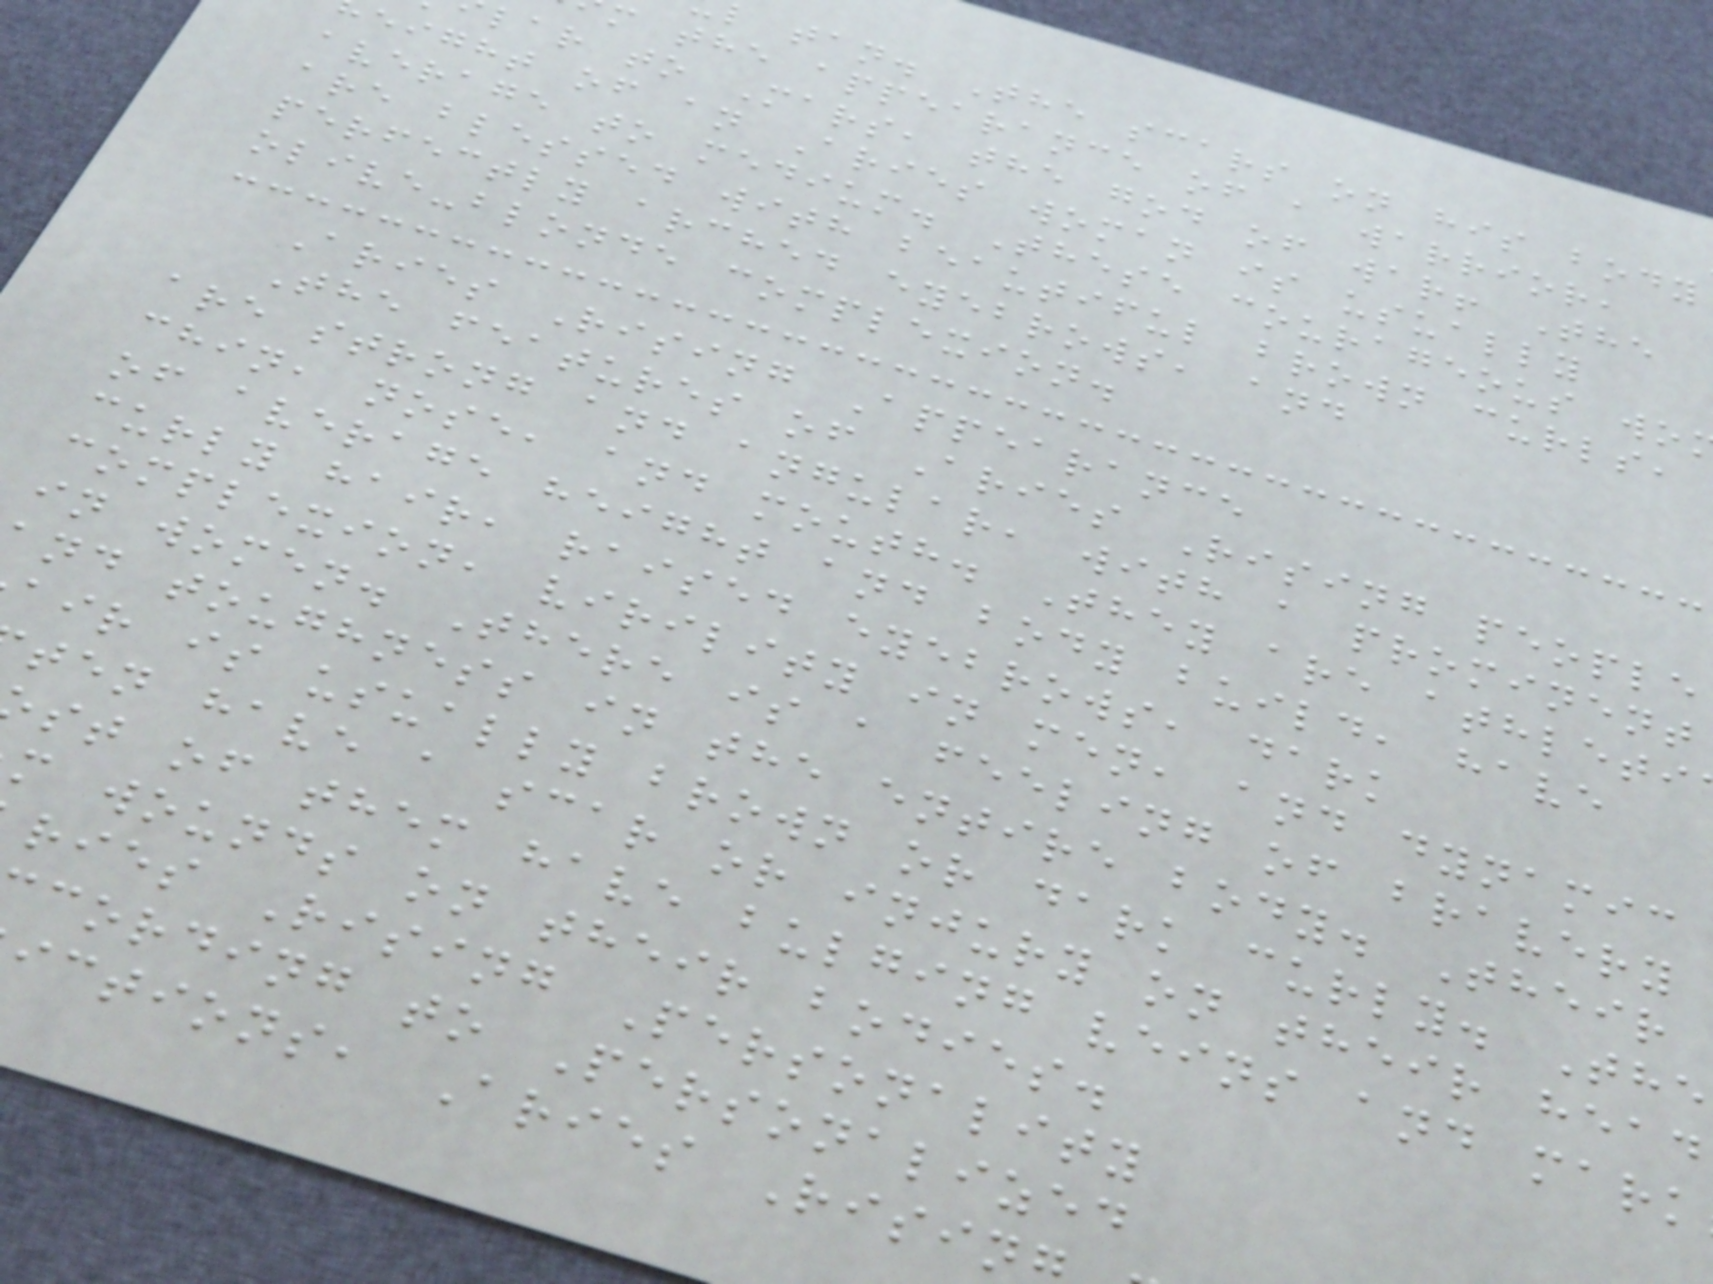l tan. The scars on his body
m the appearance of a warrior,
lar to Mars, the god of war! The
eight of an Aries woman is usually
average to medium. These courageous wo
are blessed with beautiful brown curls,
perfectly arched eyebrows, and
olive-blonde complexion.
Aries Rising Appearance
The features of Aries Rising people
are strong and angular, with a prominent
chin, nose, and mouth. They are athleti
of average height and body build, have
curly hair, raised eyebrows, dark
complexion, virility in men, and dynamic
in women. There is a feeling of bravery
nd toughness in the entire body. Their
air is usually brown or dark curly. The
ten have a scar or injury on their head
st of them have bulging veins and mark
m wounds on their bodies.
ries Rising Personality
cording to Personalized
ictions, Aries Risin
